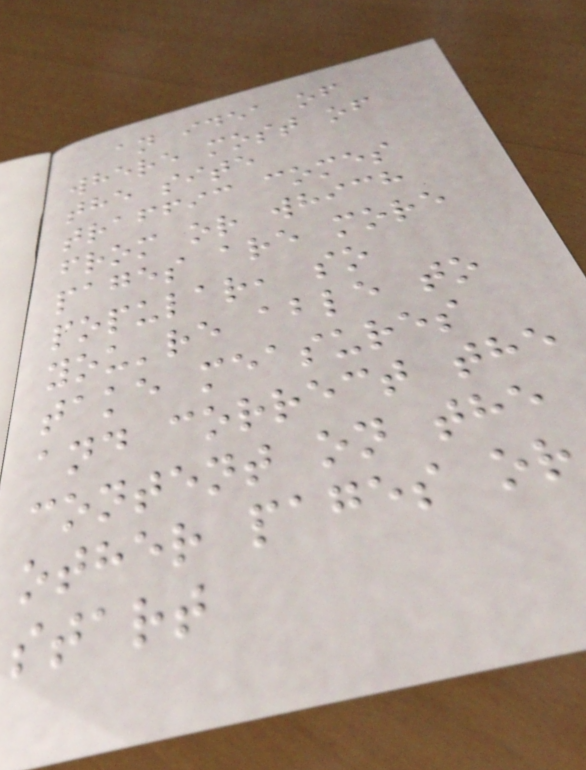an idea of
where most of
the site
traffic comes
from or which
pages are more
popular, so
you're able to
take measures
and correct the
content on the
other pages or
start
